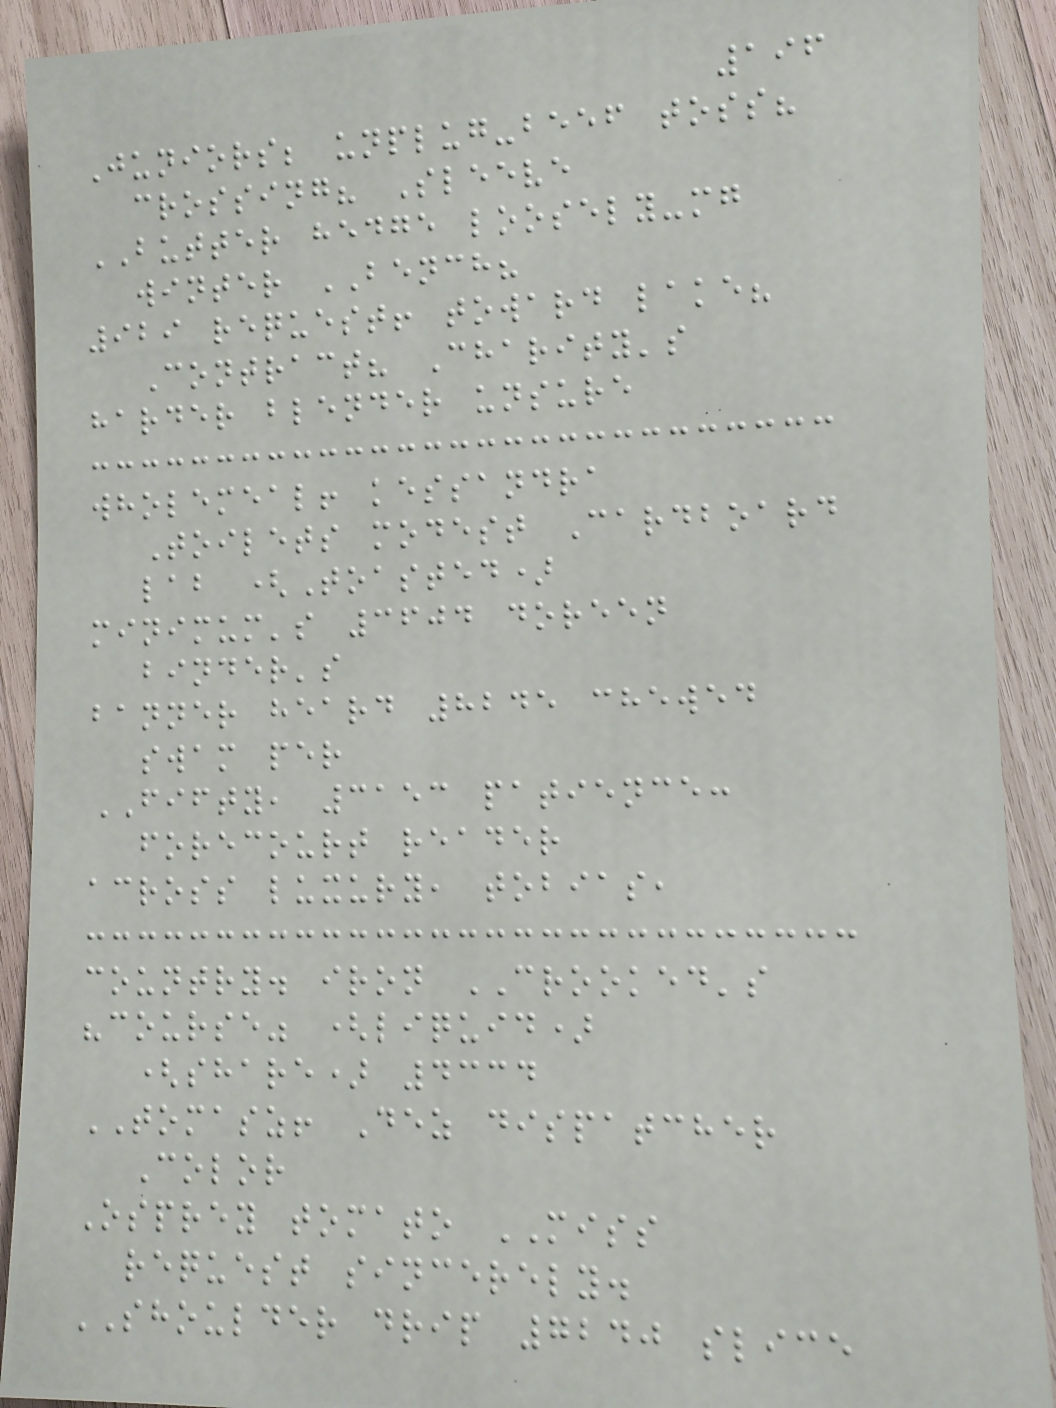196
Juniors; unplug-beef toss?
crossing? Sleeve
BUTTER hedge loosely-mg
winter BENCH?
929 request! toward lake?
Contract? Charity's
harder blender unsure
wholemeal! kessandra
Toilets modest Cardboard
lab (Toasted)
minimum's 3604 doreen
binder's
banner heard 8245 chewed
swam per
FIFTY, 3153 patience:
forecourt reader
across luxury, tobias,
country. iron CROOKED's
"course" (liquid)
(share) 4334
TOMASZ! Dez dispatcher
Color
Osprey tomato MISS
request sincerely.
SHOULDER drip 7240 slice
